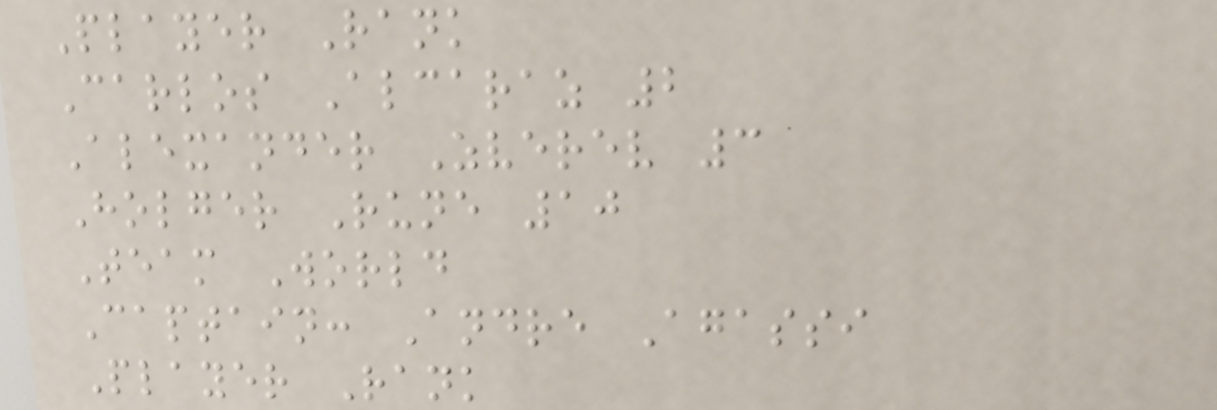Player Rank
Carlos Alcaraz 2
Alexander Zverev 3
Holger Rune 10
Team World
Captain: Andre Agassi
Player Rank
